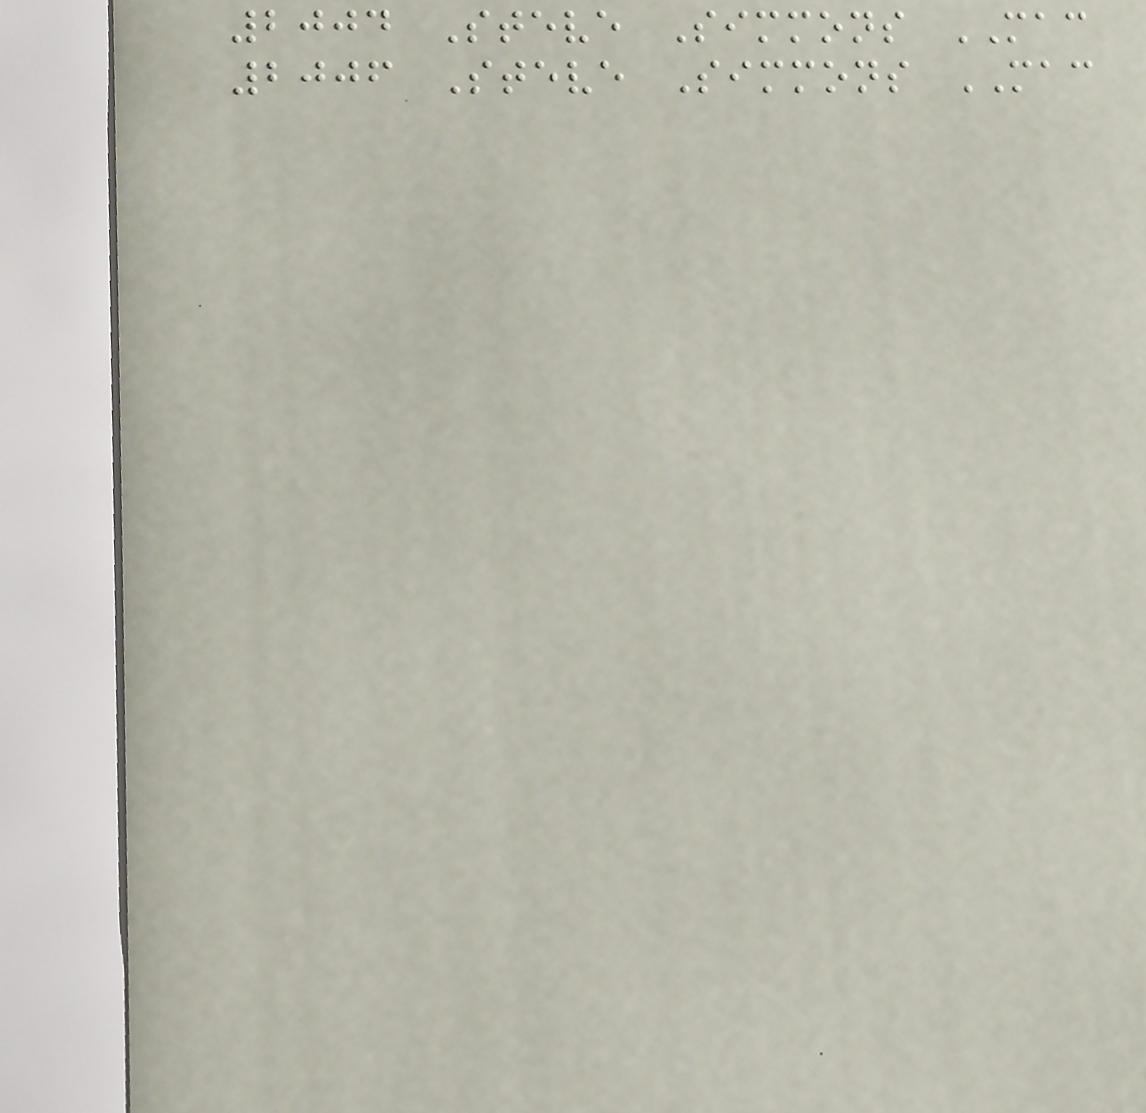2004 Steve Simmons MAC
2006 Steve Simmons MAC
